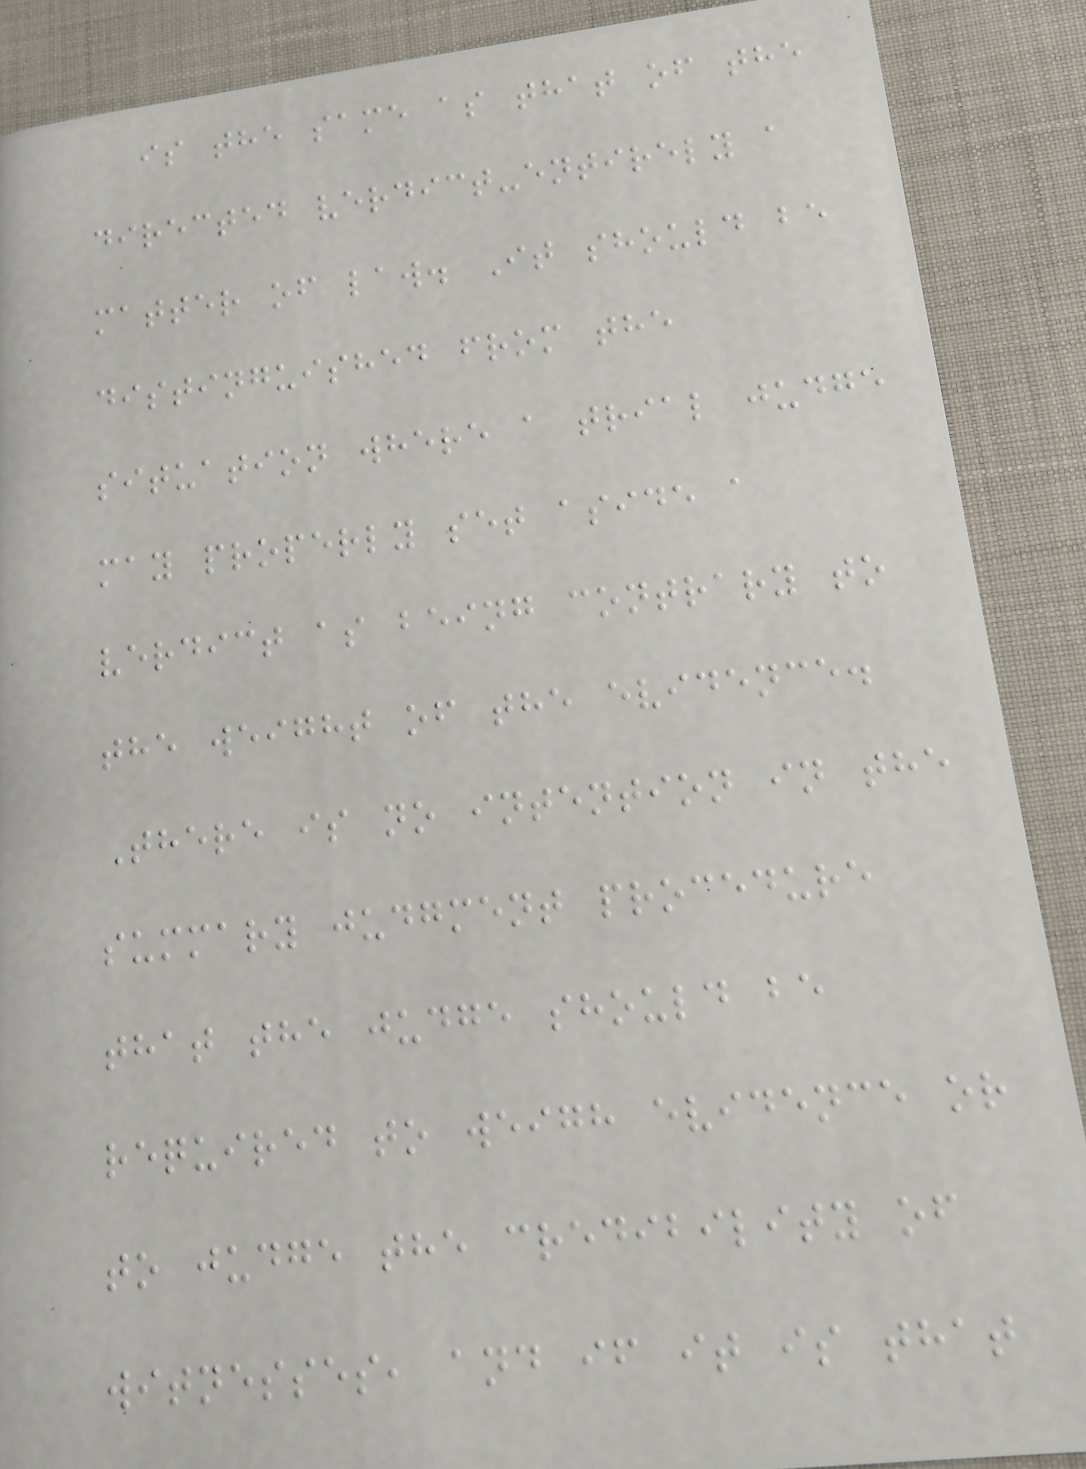is the same as that of the
directed verdict-entirely a
matter of law. It should be
distinguished from the
situation where a trial judge
may properly set aside a
verdict as being contrary to
the weight of the evidence.
There is no intention in the
summary judgment procedure
that the judge should be
required to weigh evidence or
to judge the credibility of
witnesses, and if it is that
